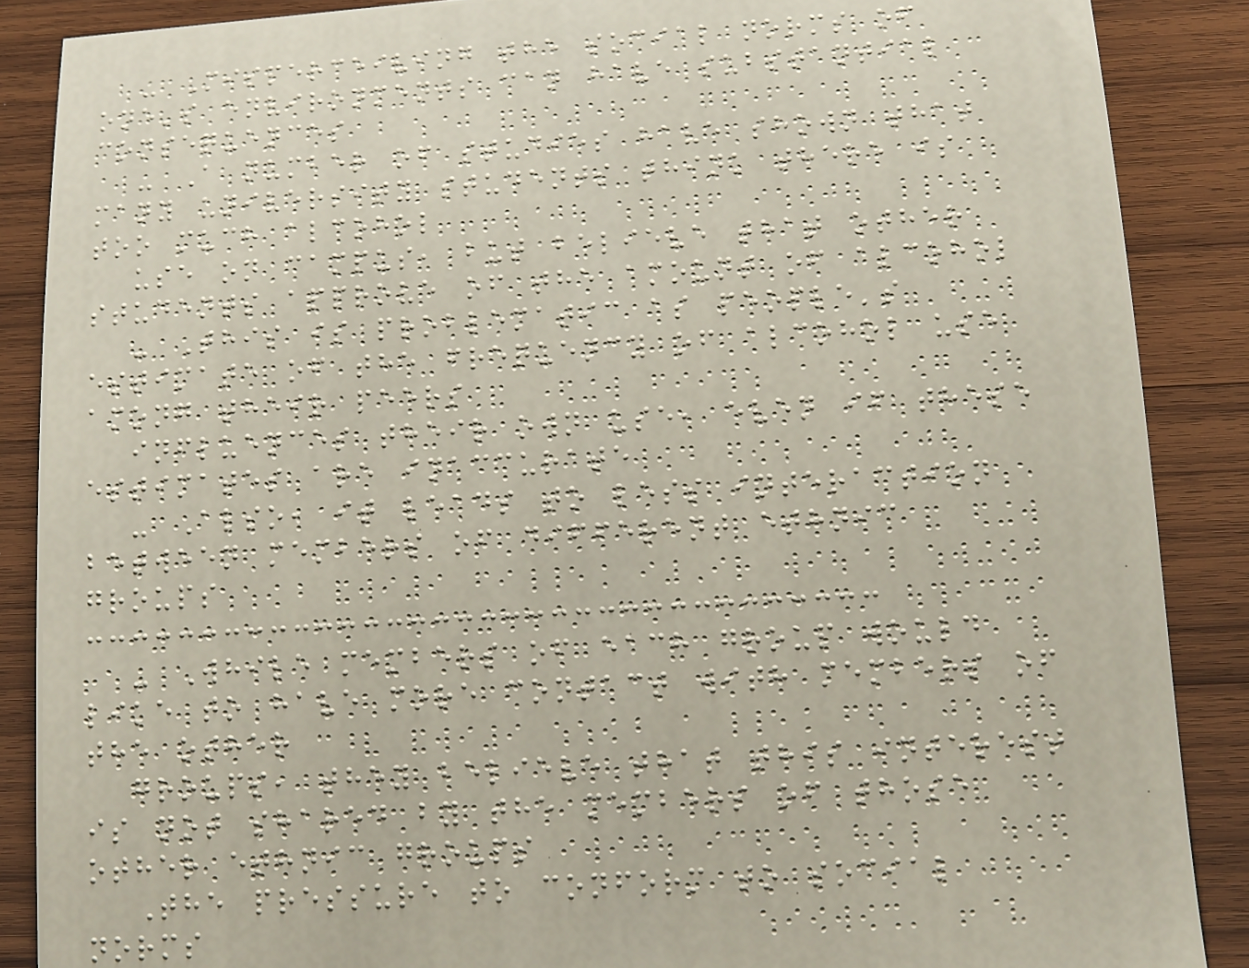- Misperceiving the social norms of
one's environments can have substantial
consequences
- A number of studies have shown that
many university students think there is
too much alcohol
use on campus, but believe that other
students approve of the amount of alcohol
- This is problematic as people's
estimate of the frequency of alcohol use
among their peers
influences their own use, even if these
estimates are inaccurate
- Also, it leads to less interaction
between members of different ethnic
groups
- While members of each group would
like to have more contact with members of
the other
groups, they believe that this interest
is not shared by the members of those
other ethnic groups
The pressure to conform to social
norms
